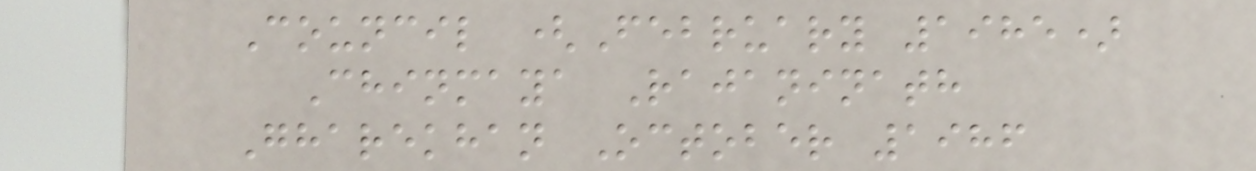Council (February 1985)
Chinmaya Rajaninath
Gharekhan October 1986
